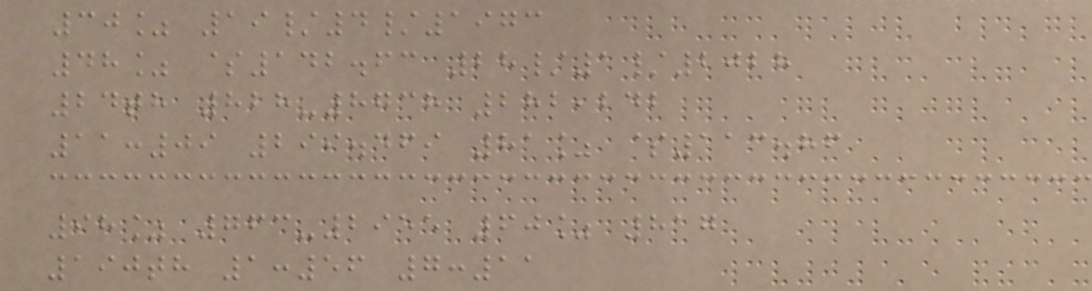30% 19/4/1973
48% $142.63 28/1/2028
24th 828-8738 282,242
11:09 299.469 81% $113.86
98% 763-2955 60% 817
190th 1:56 7:11
